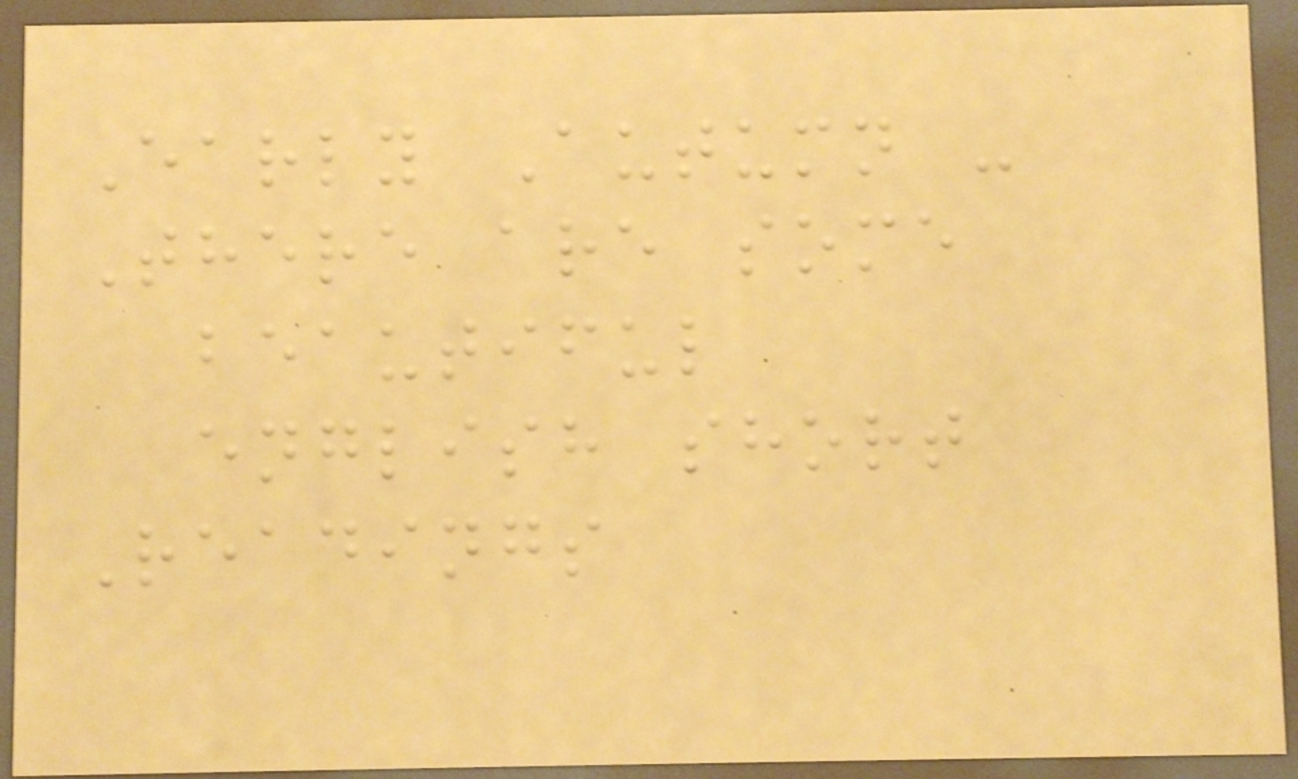Early Autumn -
There are some
beautiful
english short
Readings
